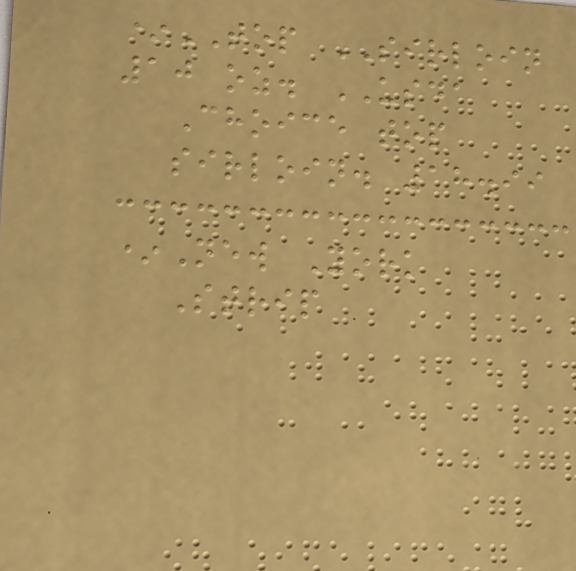*TOP SIRLOIN
10 oz. USDA
Choice top
sirloin. 18.99
*New York
Strip
